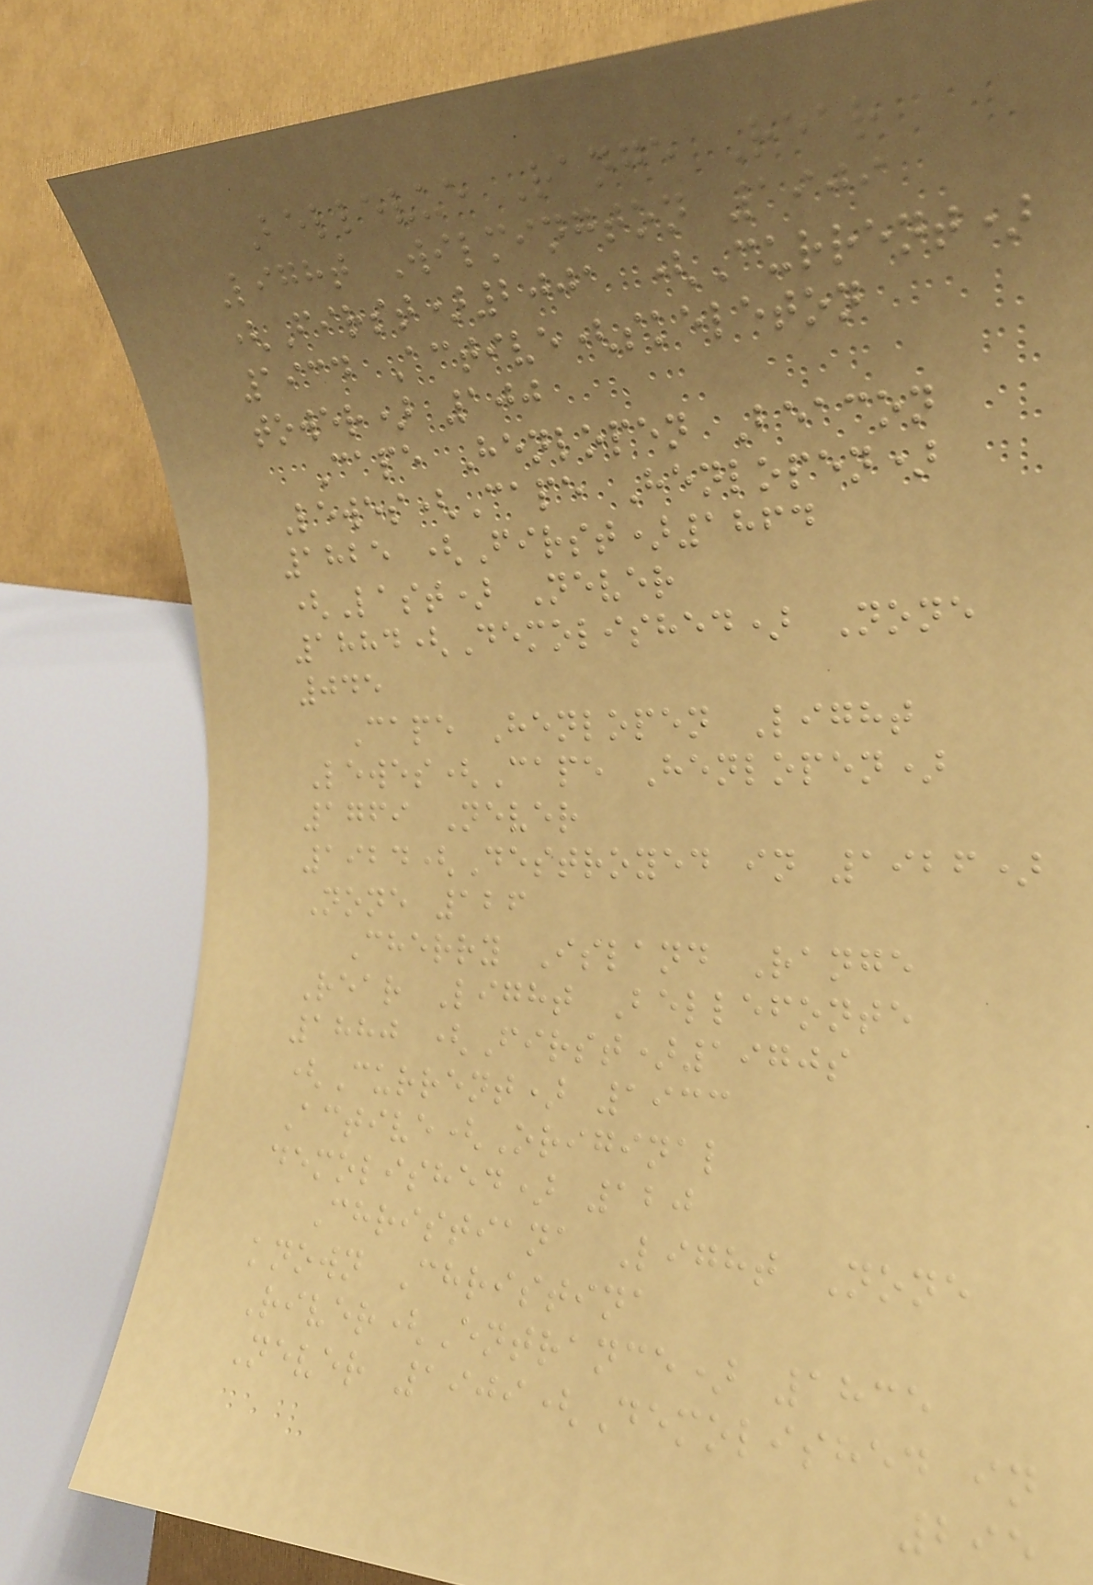Bellevue Range Rear
Light Wilmington 1909
(First)2001 (Current)
1934 Active(skeleton
tower) 100
Cape Henlopen Beacon
Lewes(Cape Henlopen)
1825 (First)1864
(Last) Never
1884(Demolished) None
045
Cape Henlopen Light
Lewes(Cape Henlopen)
1769 Never
1924(Destroyed in 1926)
None 126
Cherry Island Range
Rear Light Bellefonte
1880 (First)1970s
(Current) 1933
Active(Original
demolished) 120
Christiana Light None
known Christina
River(Entrance) 1835
Never 1909(Demolished in
295
